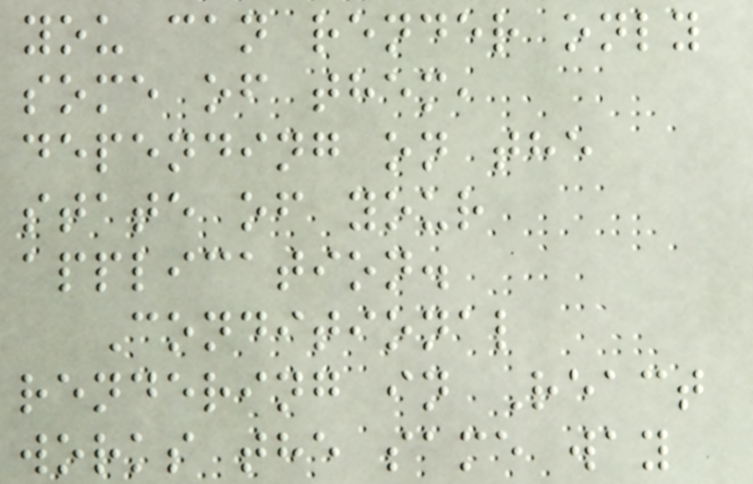you can render only
some of them,
depending on the
state of your
application.
Conditional
rendering in React
works the same way
